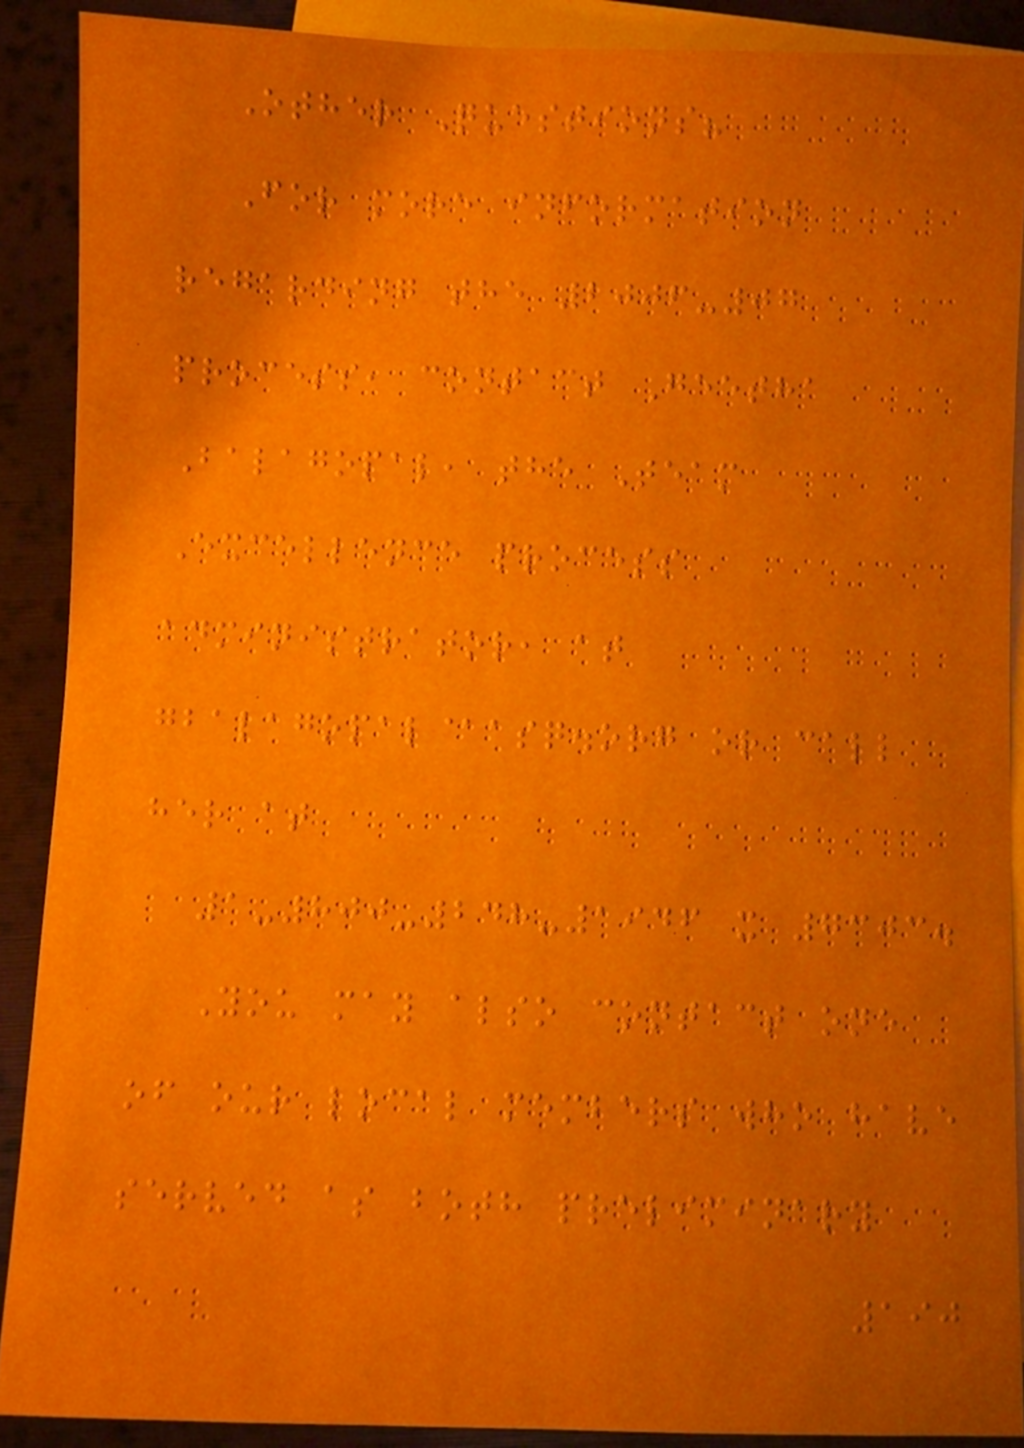Other Questions?
For more information
regarding the 2006-07
process, contact Geetha
Balagopal, the Team
Excellence process
administrator, at
gbalagopal@asq.org or call
her at
1-800-248-1946 x 7303.
You may also contact one
of our local members who have
served as both preliminary
190
